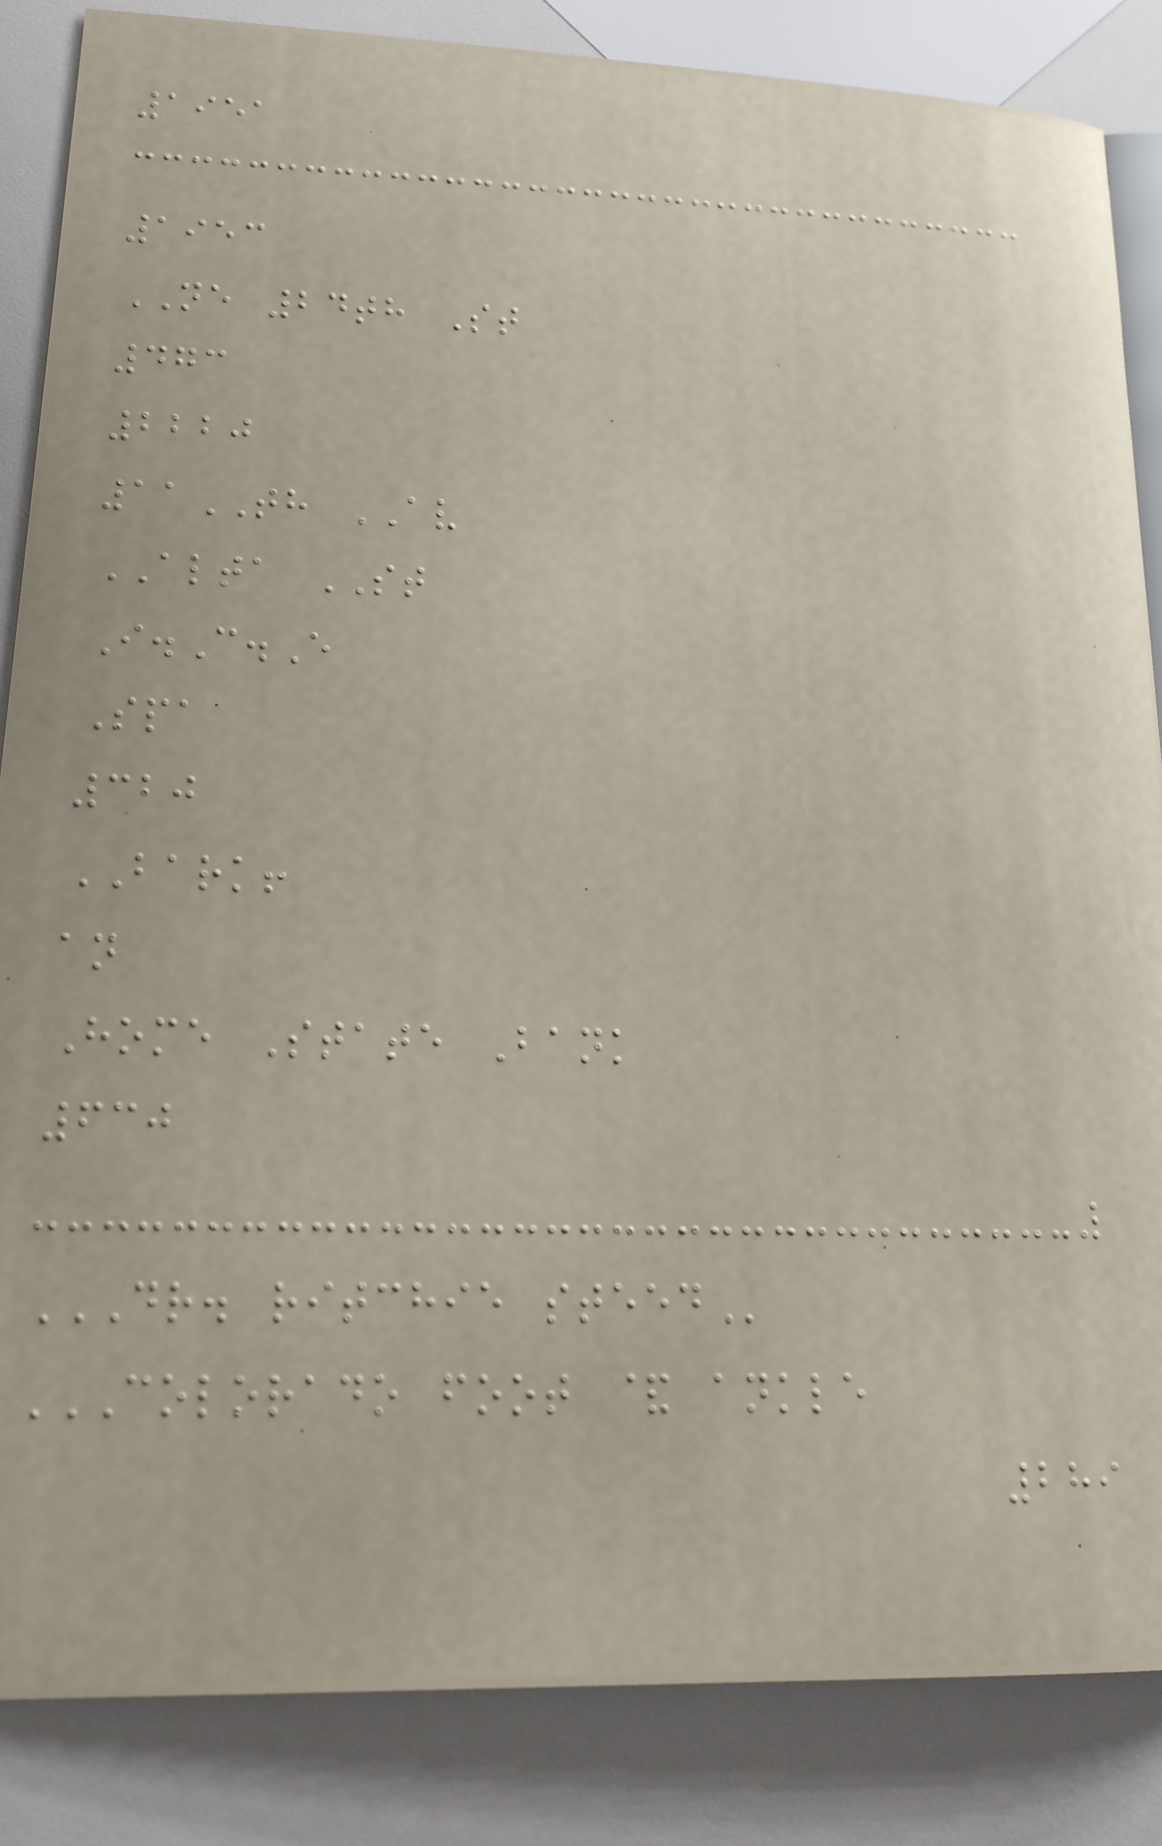1951
1953
NE 24th St
473
2220
11TH AV
ALTA ST
I.C.E
Spa
320
BARK!
an
Home State Bank
630
DR. RITCHIE STEED
COLORADO FOOT & ANKLE
289
